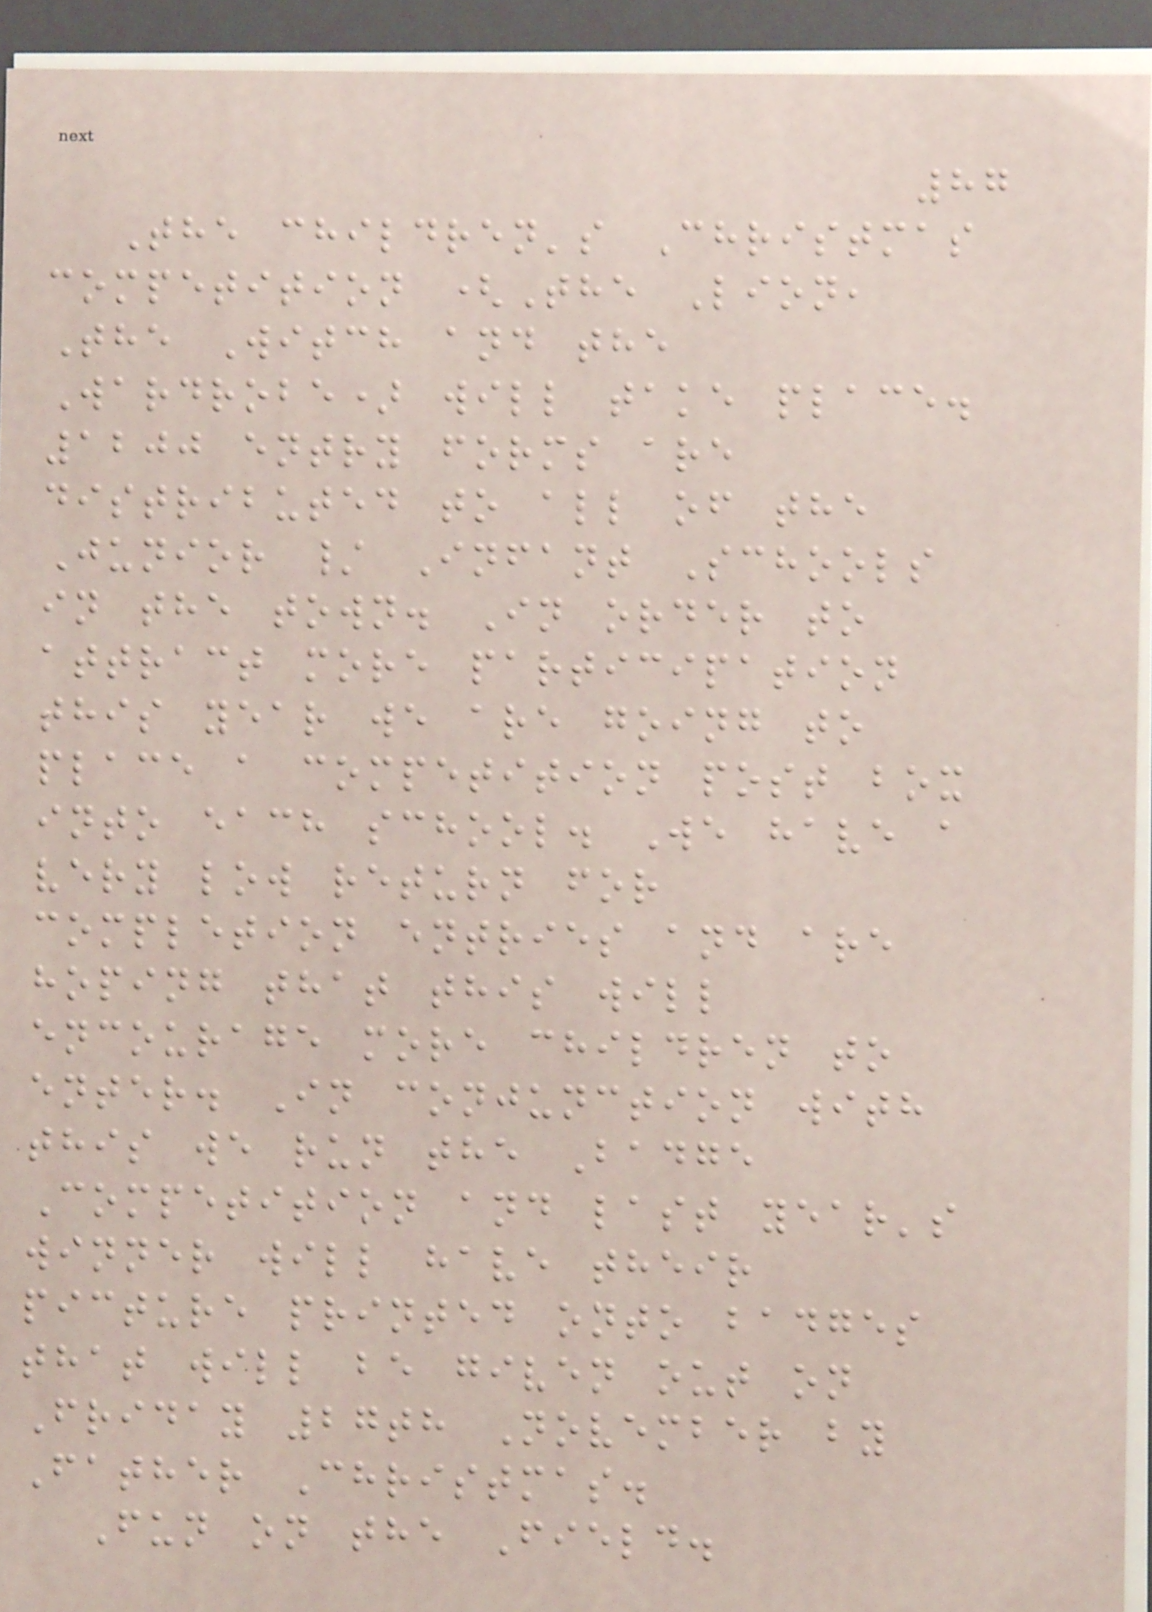87
The children's Christmas
competition (The Lion,
The Witch and the
Wardrobe) will take place.
1200 entry forms are
distributed to all of the
Junior / Infant Schools
in the town. In order to
attract more participation
this year we are going to
place a competition post box
into each school. We have a
very low return for
completion entries and are
hoping that this will
encourage more children to
enter. In conjunction with
this we run the Badge
Competition and last year's
winner will have their
picture printed onto badges
that will be given out on
Friday 27th November by
Father Christmas.
Fun on the Field.
